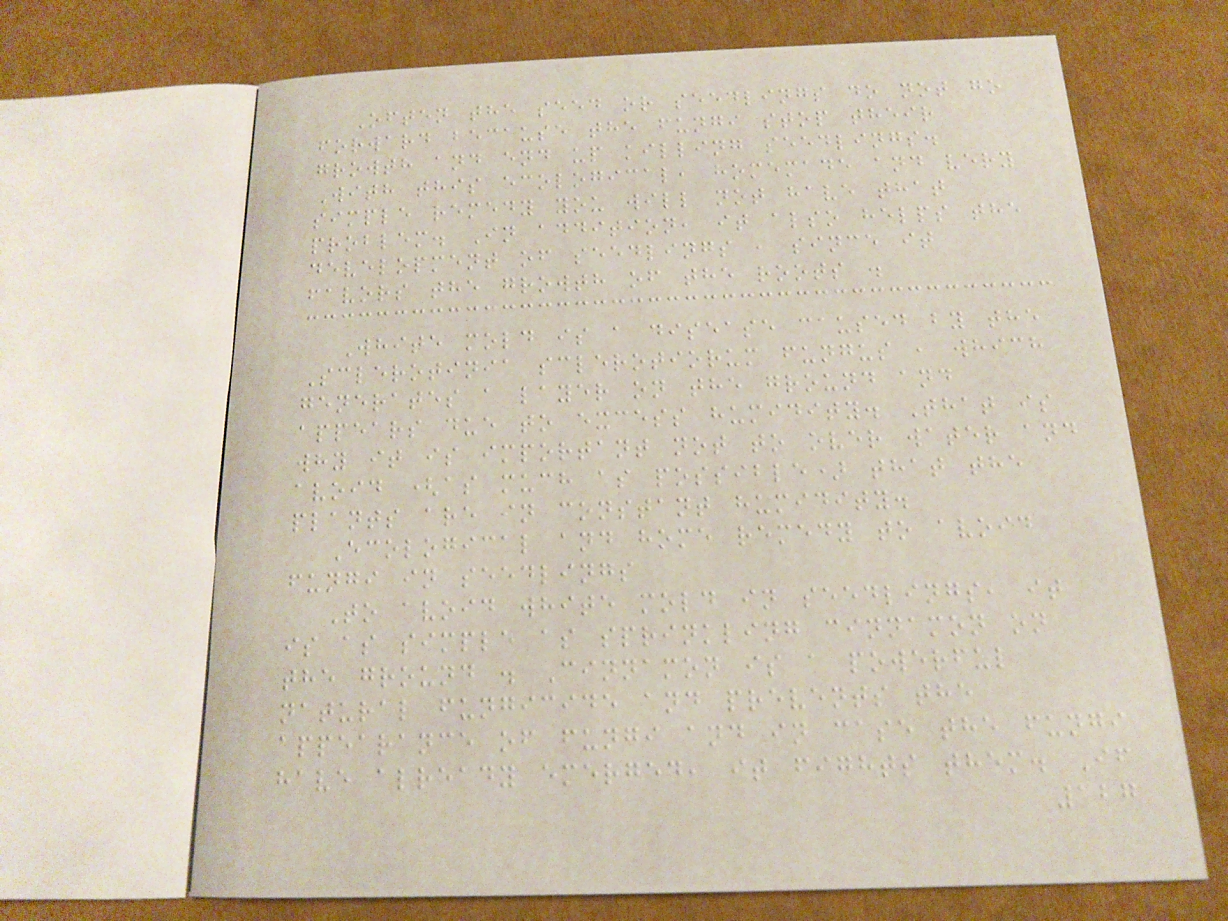Often the seed or seedlings do not go
forward because the fungi stop their
growth and end up killing seedlings.
With this ecological, homemade and very
simple remedy you will not have that
problem. In addition, it also helps the
development of seedlings , since it
favors the growth of the roots .
White mold is a disease caused by the
Sclerotinia sclerotiorum fungus , which
generates a layer on the ground and
appears due to excess humidity. That is
why it is important not to over water and
avoid (as much as possible) that the
plants are in constant humidity.
Ecological and home remedy to avoid
fungi in seedlings
To avoid white mold in seedlings, it
is as simple as sprinkling cinnamon on
the ground . Cinnamon is a powerful
natural fungicide and prevents the
appearance of fungi and in case the fungi
have already emerged, it fights them. If
127
